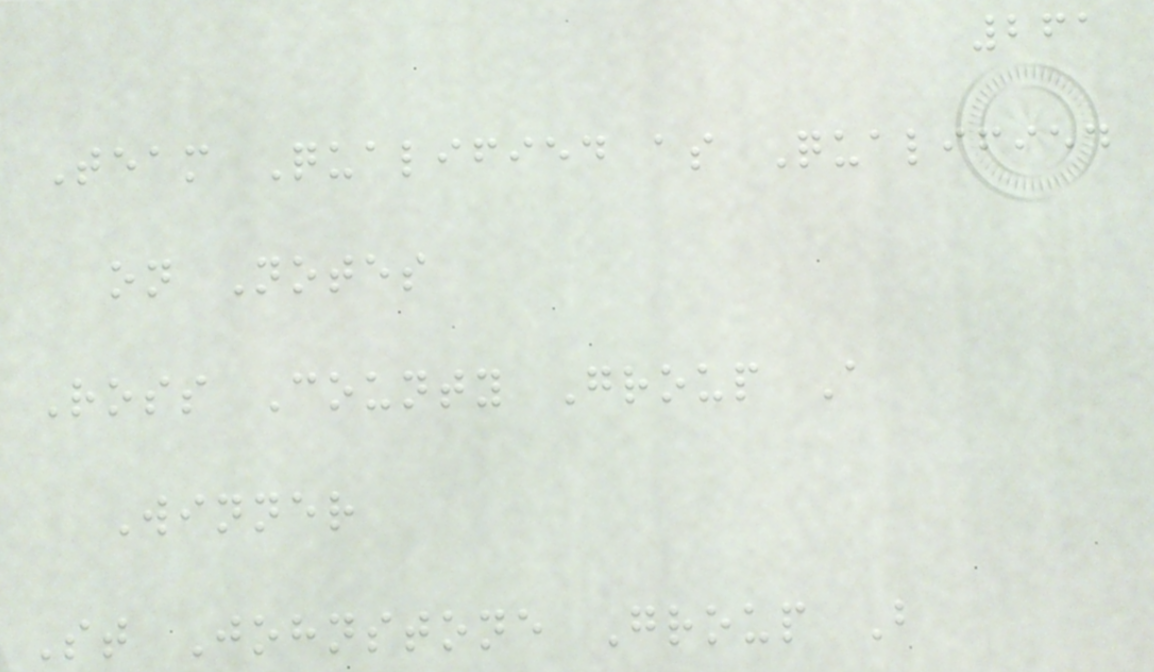261
Team Qualified as Qualified
on Notes
Ross County Group A
Winner
St Johnstone Group B
